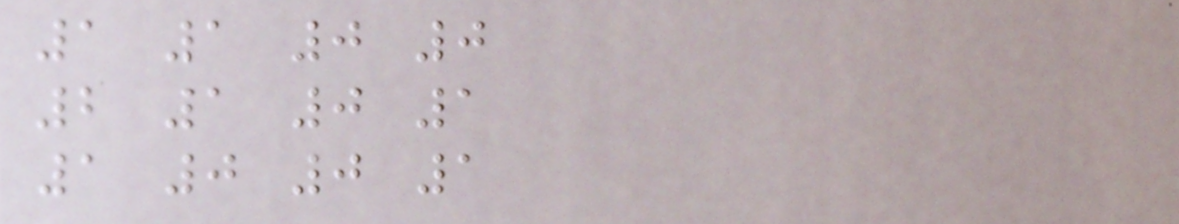1 1 0 0
2 1 0 1
1 0 0 1
